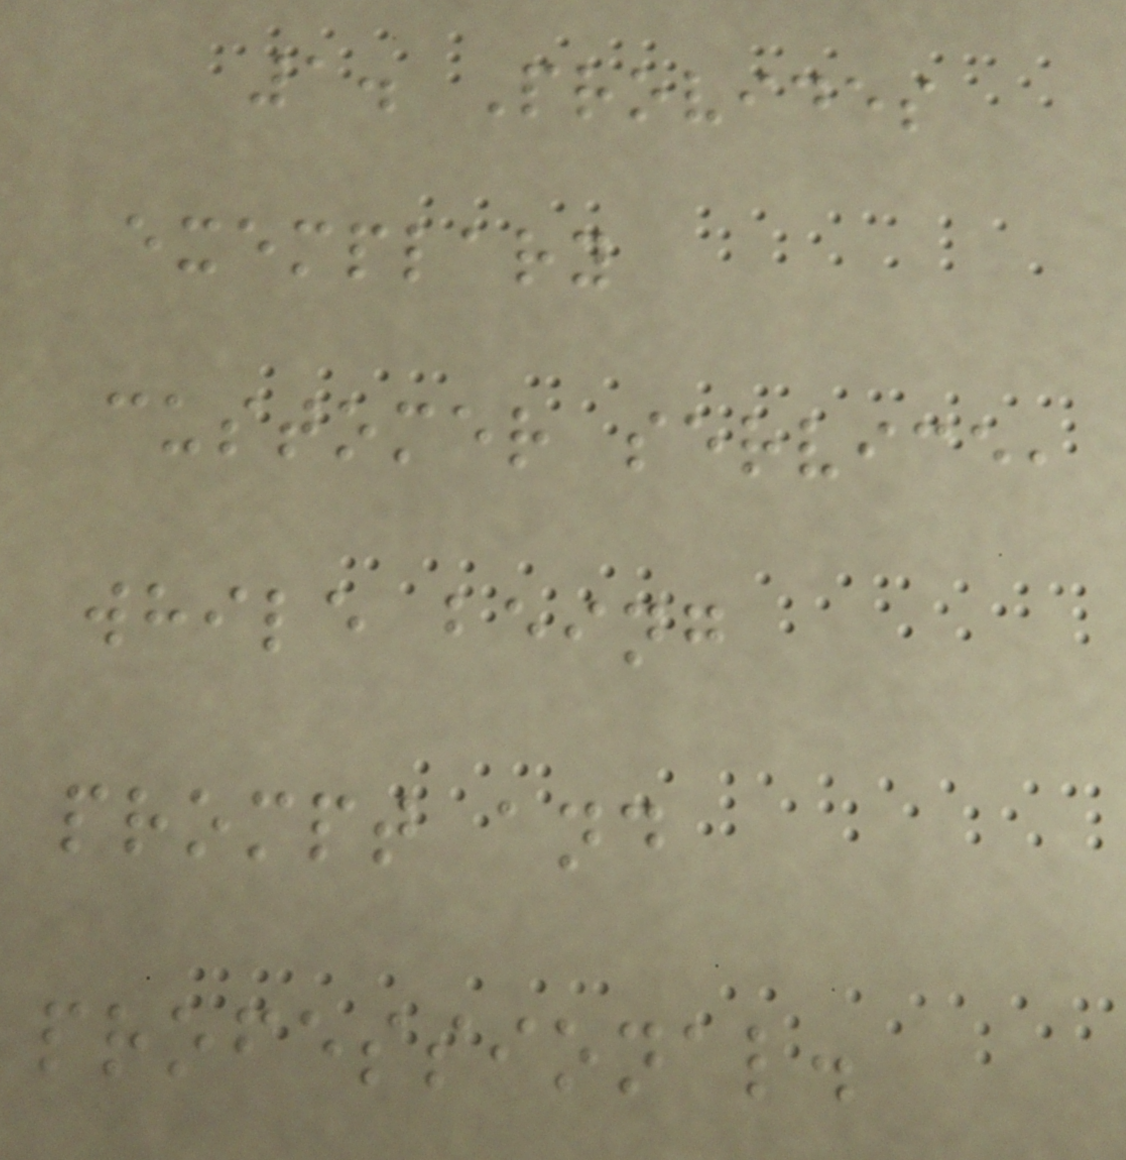1. Provides
exemplary
customer service,
while being
prompt and
professional.
